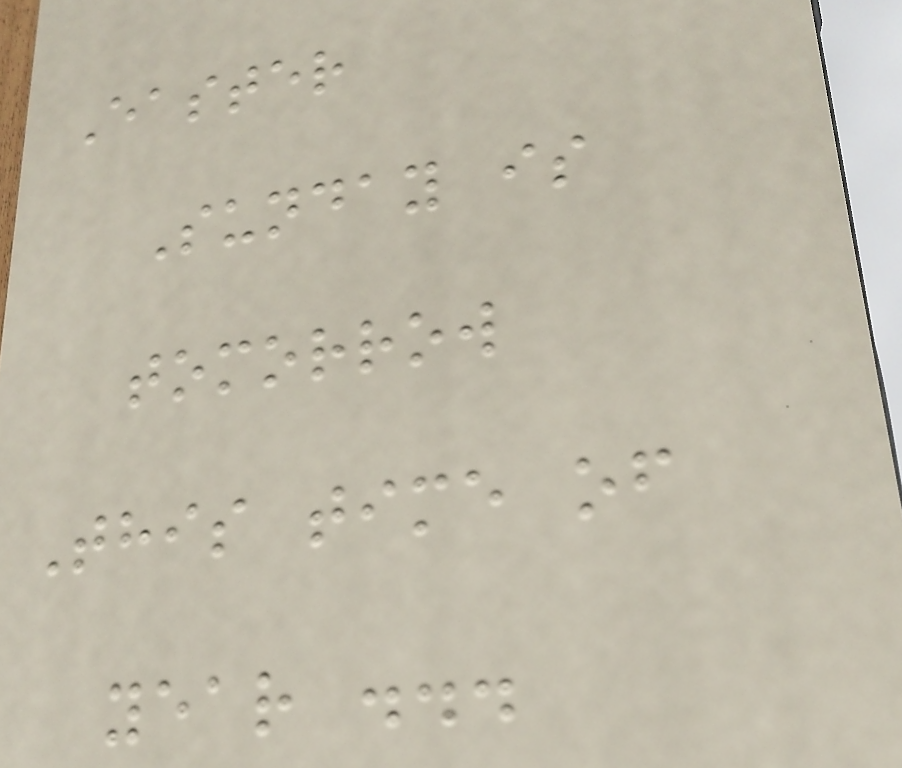Easter
Sunday is
tomorrow
This time of
year ...
